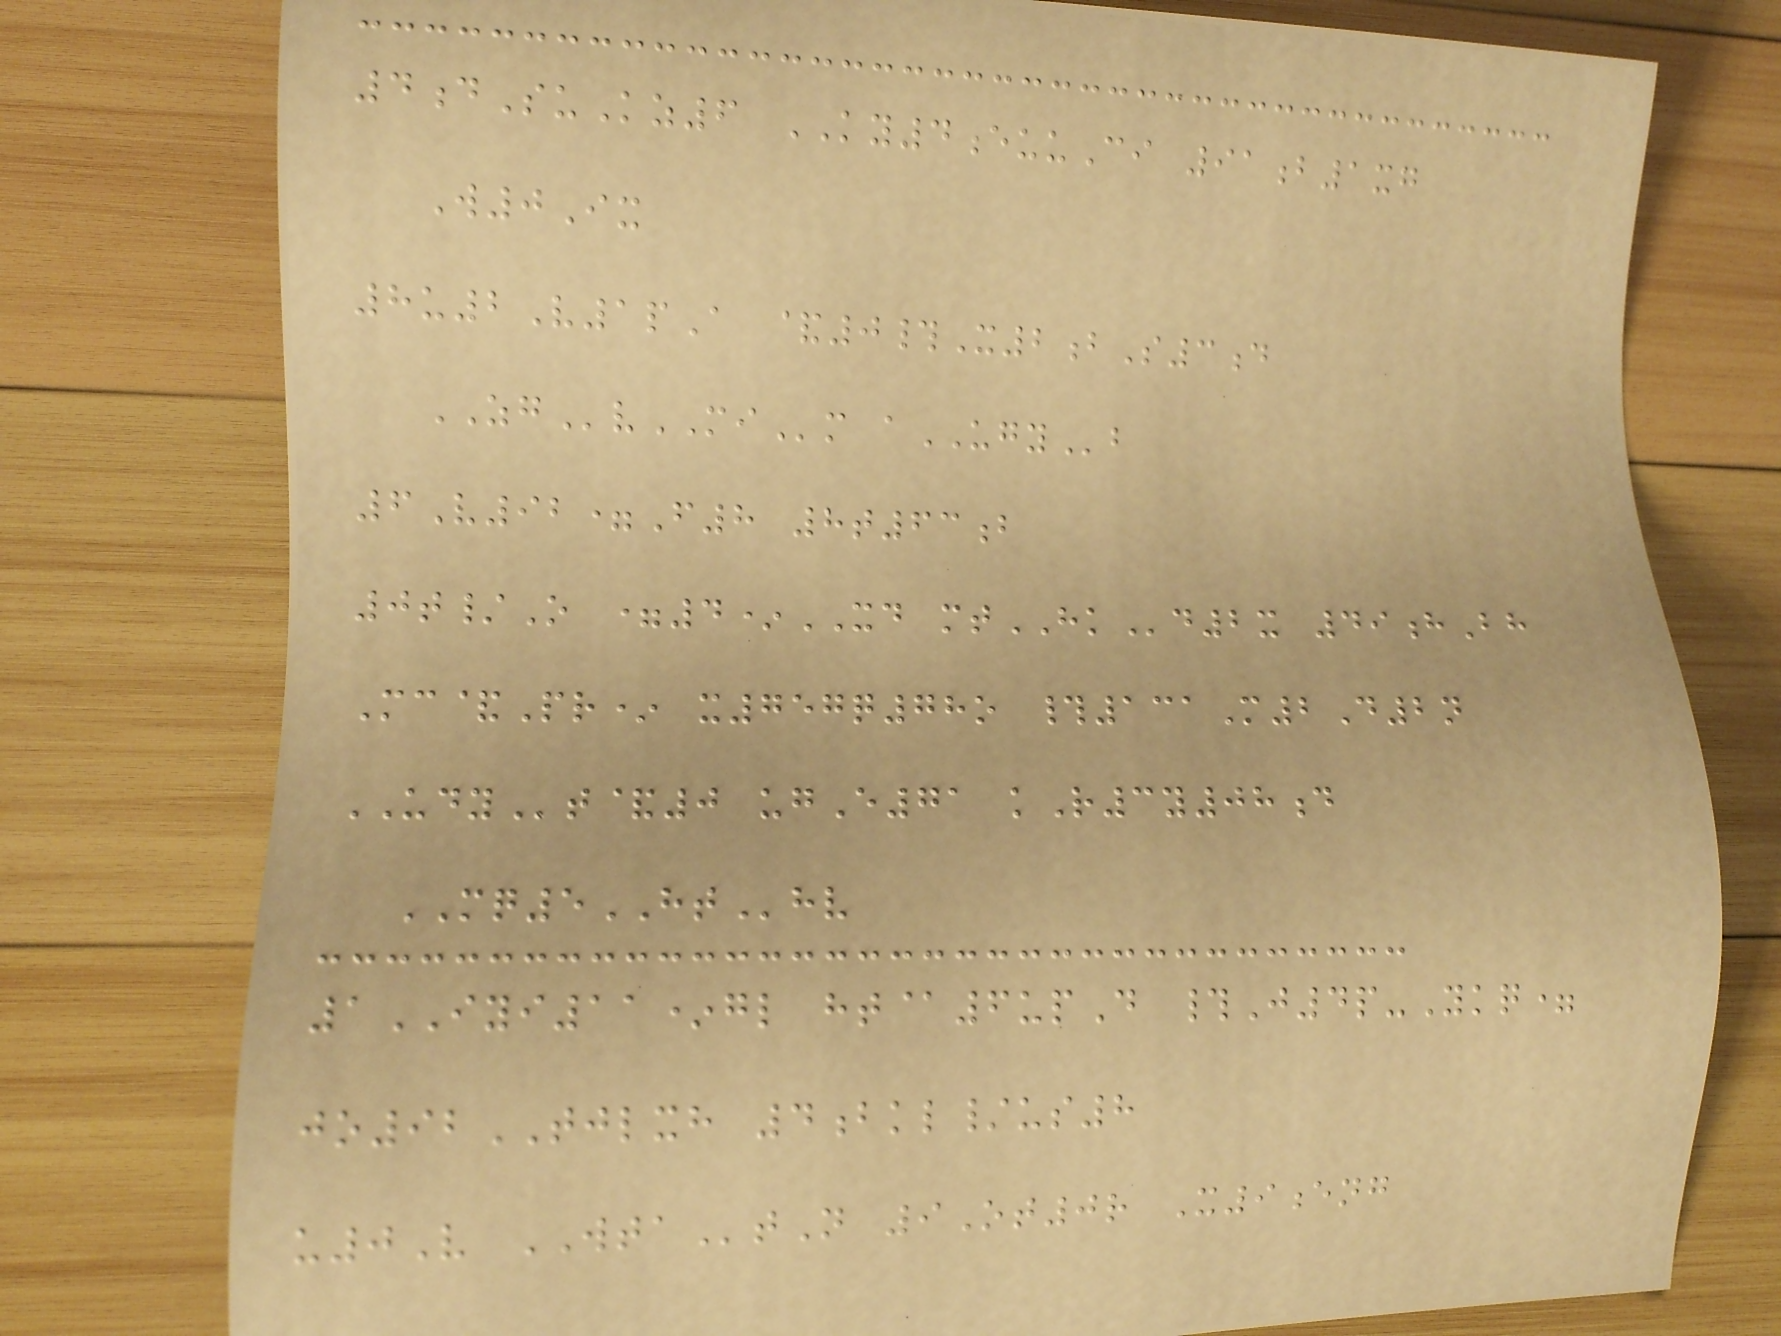4dSuKz6 KY4euuCi 91b1xg
W0Ix
8u2V1pA &0#X2bS3d
ZGvMIm aUGYb
6V92=F8 8t63b
0t/O =4*XD mtHKd2x 49hBh
Mc&Pr* x757q78o #131M2D2n
UDYt&0 ugE71 kR3y08d
MQ5HThv
1IYI11*gl ht@6upD #J4p-Ykq=
jo92TJLXH 4bkl/us8
u0V WTAtN 9Ot0r X9eng
